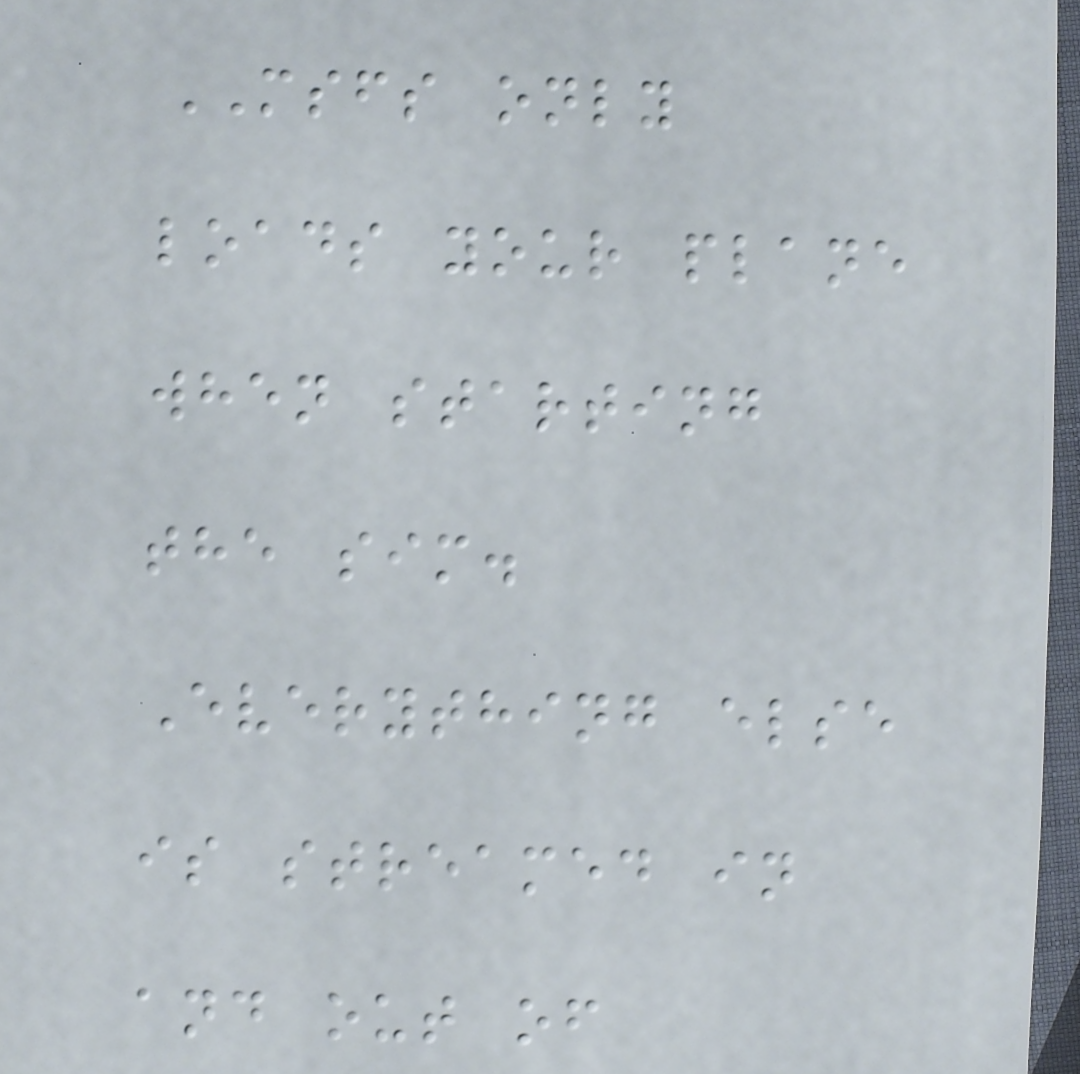MSFS only
loads your plane
when starting
the sim.
Everything else
is streamed in
and out of
